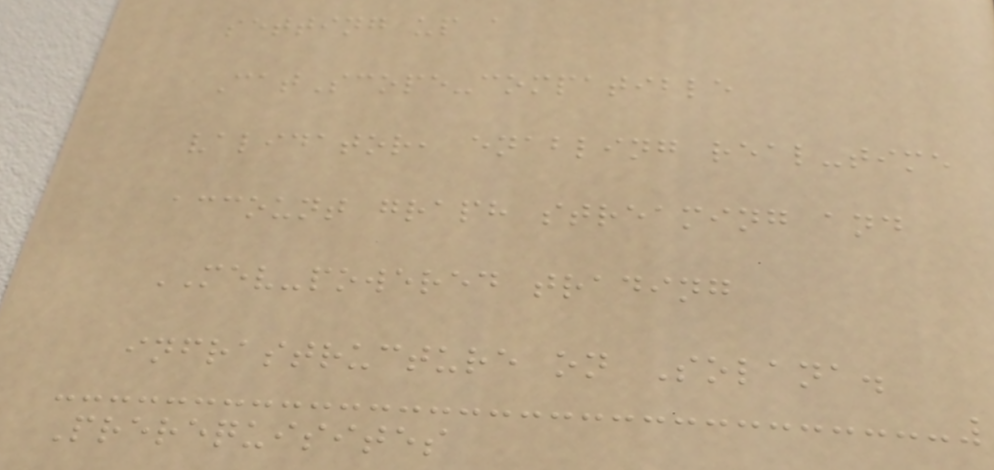setting up a
CatScope-compatible
validator, enabling real-time
account graph streaming and
MEV-powered trading
infrastructure on Solana.
Prerequisites
